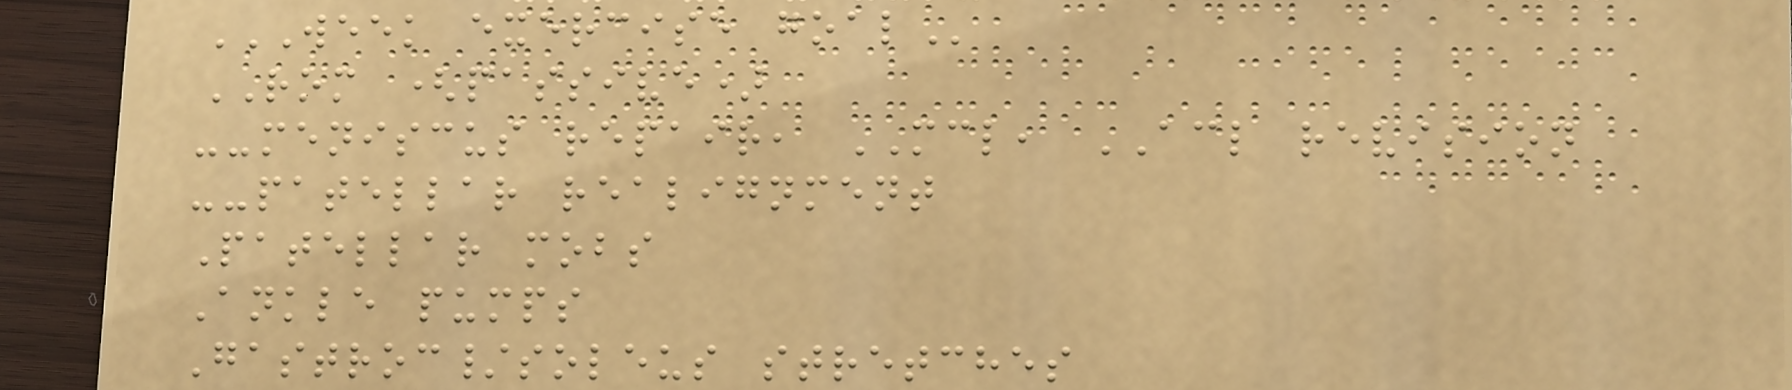WEEK EXERCISE GOAL
ROM (passive)
--meniscus repair, MCL, ACL revision
--patellar realignment
Patellar mobs
Ankle pumps
Gastroc/soleus stretches
